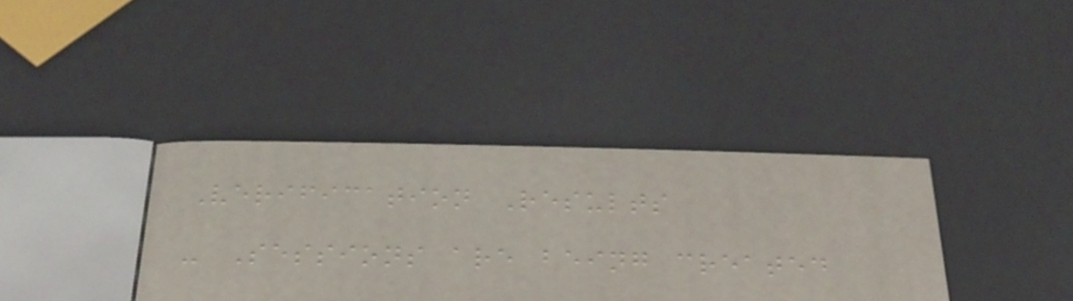Verification Results
- Sessions are being created
